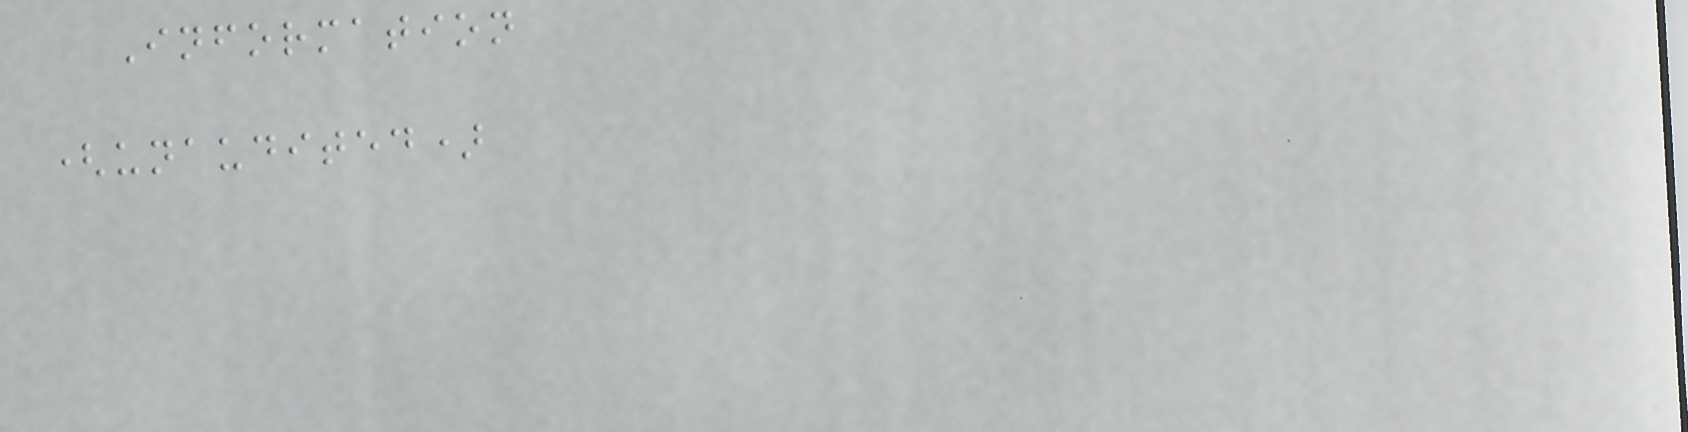Information
(unaudited)
